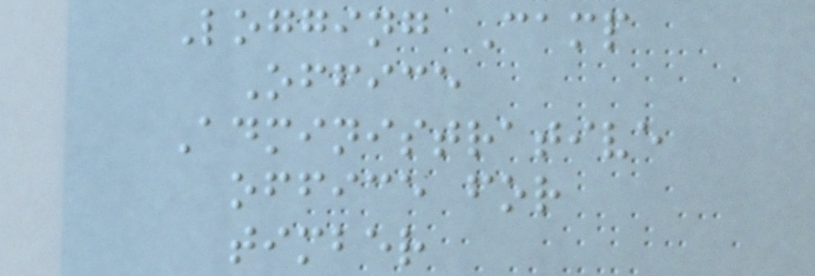Logging Camp
Office
Administrative
office for
timber
